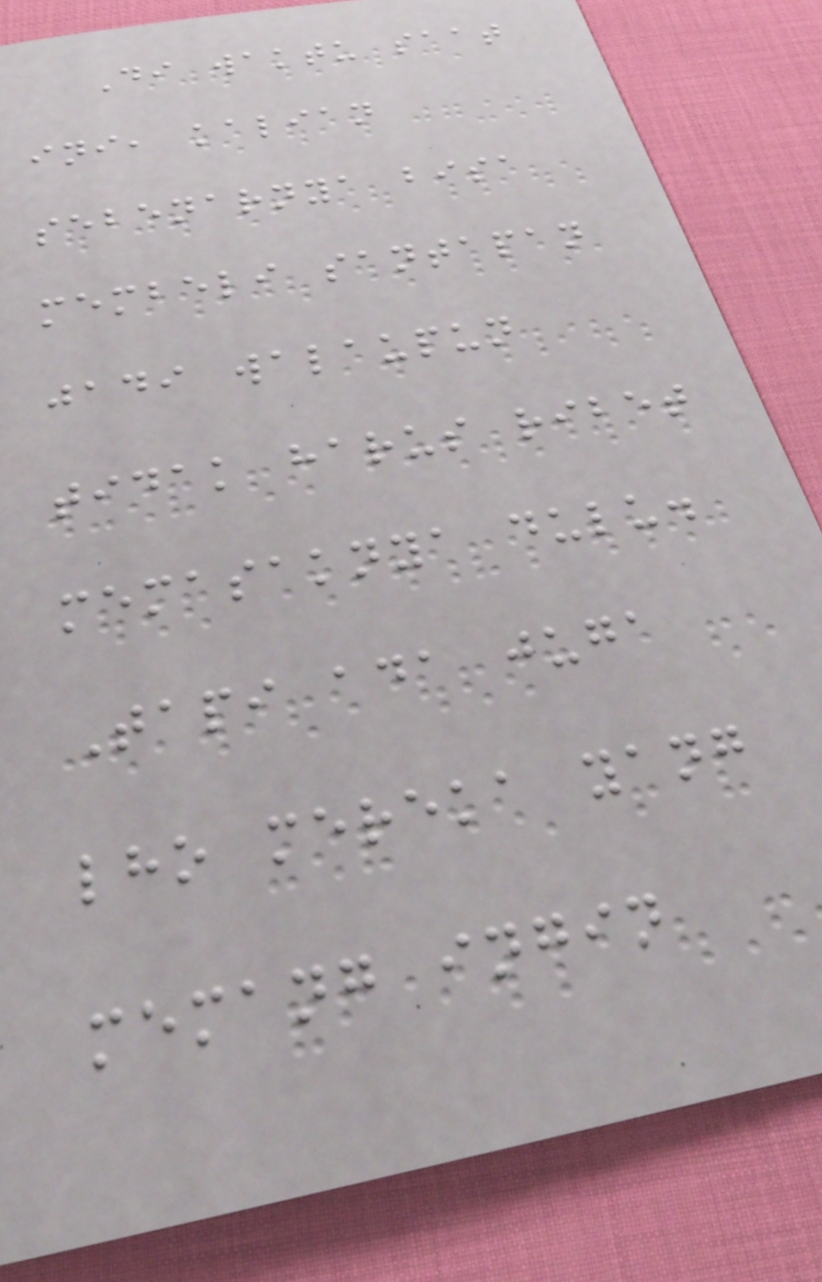Di waktu saat
ini, kalian
sebenarnya bisa
membeli santapan
jadi walaupun
tidak harus ribet
memasaknya dulu.
Tapi ada juga
lho mereka yang
memang ingin
